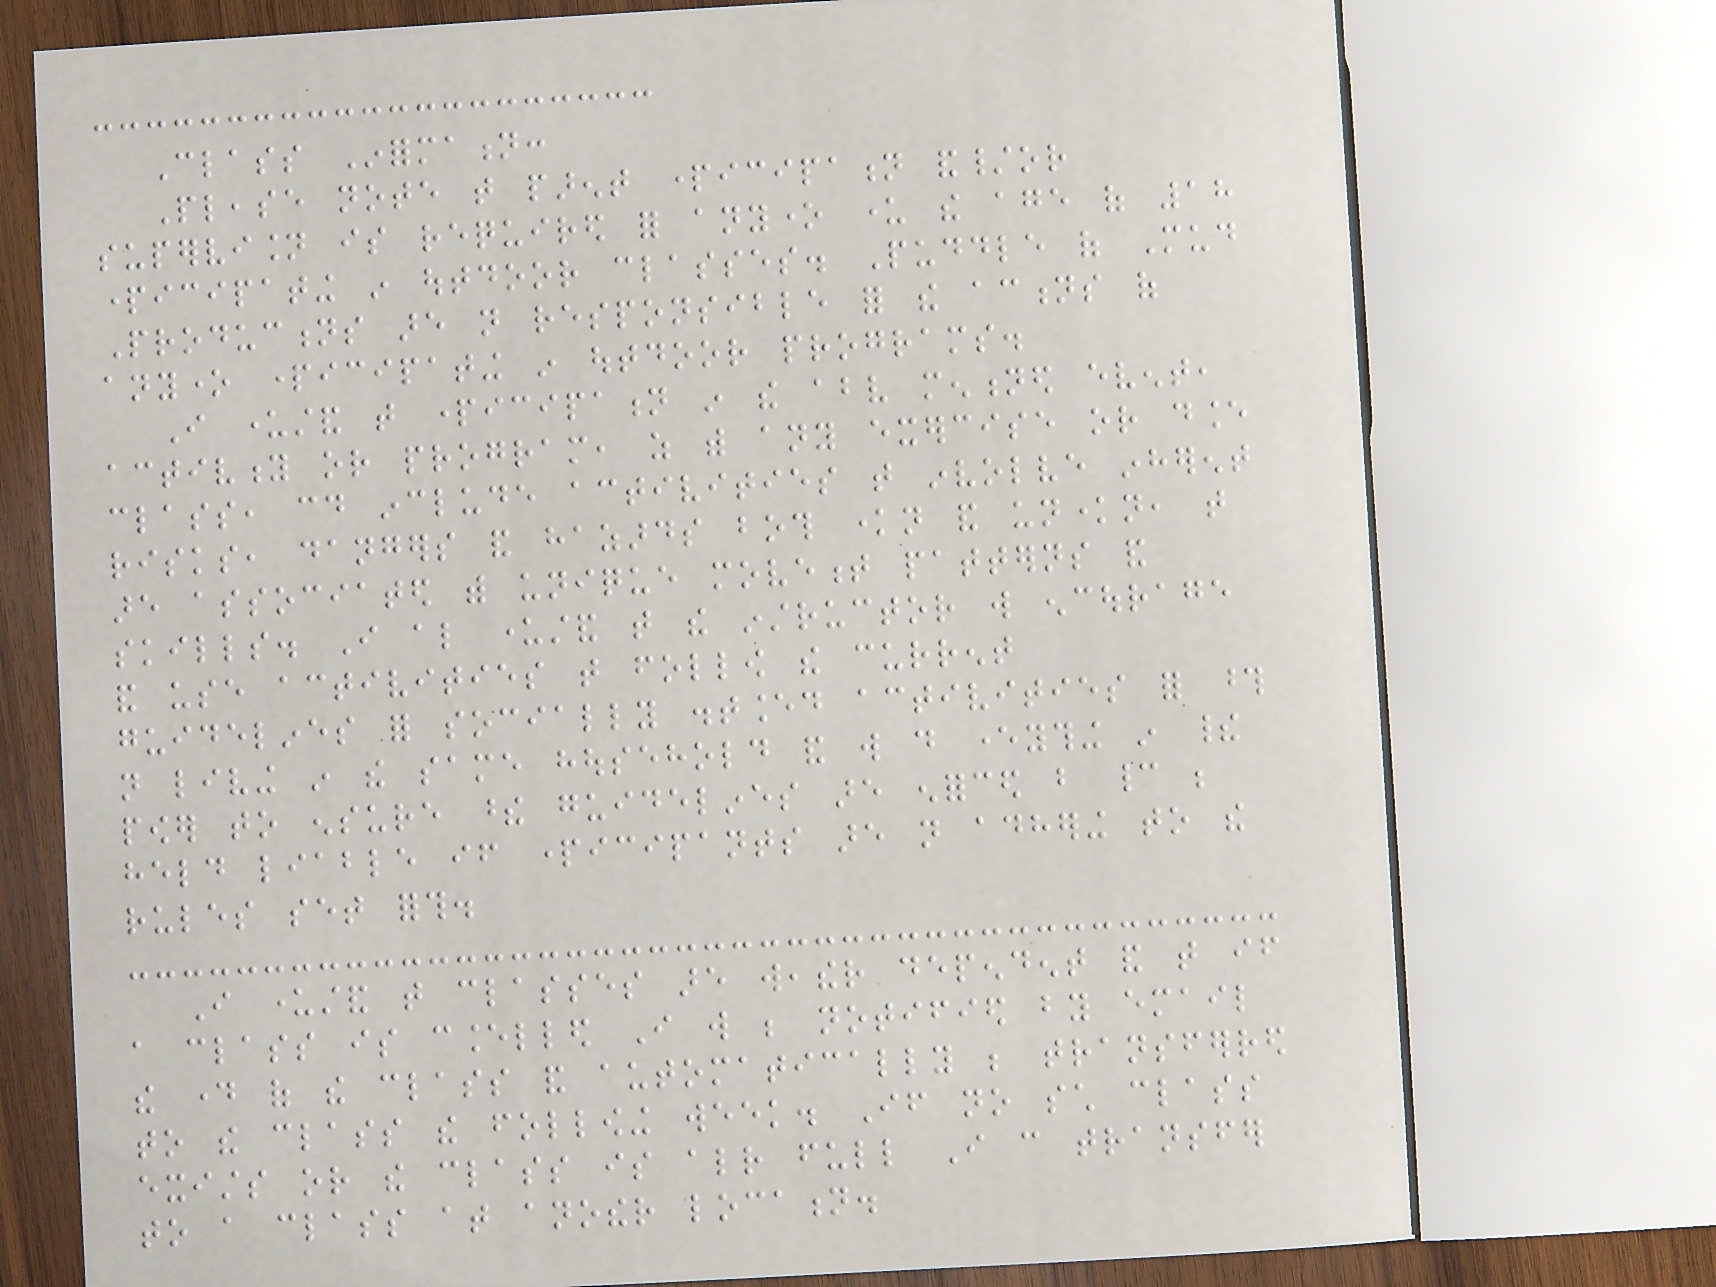Class Information:
Please note that parent participation and/or
supervision is required for anyone under the age of 18
participating in outdoor classes. Puddle of Mud
Productions are not responsible for the actions of
anyone participating in outdoor programs.
I understand that participation in the above mentioned event,
activity or program, as with any exercise or dance
class, could include activities that involve inherent
risks, dangers and hazards both known and unknown, that
are associated with unique movement patterns and
skills. I also understand that the instructor will encourage
and use activities that follow the current
guidelines for socially distanced activities for those
not living in the same household and will do everything in their
power to ensure these guidelines are enforced but cannot be
held liable if participants are not adhering to the
rules set forth.
I understand that classes are weather dependent and that if
a class is cancelled I will be notified by email
the day of the class and automatically be transferred
to the class the following week. If no such class
exists or the class is already full I can transfer
to a class at another location.
